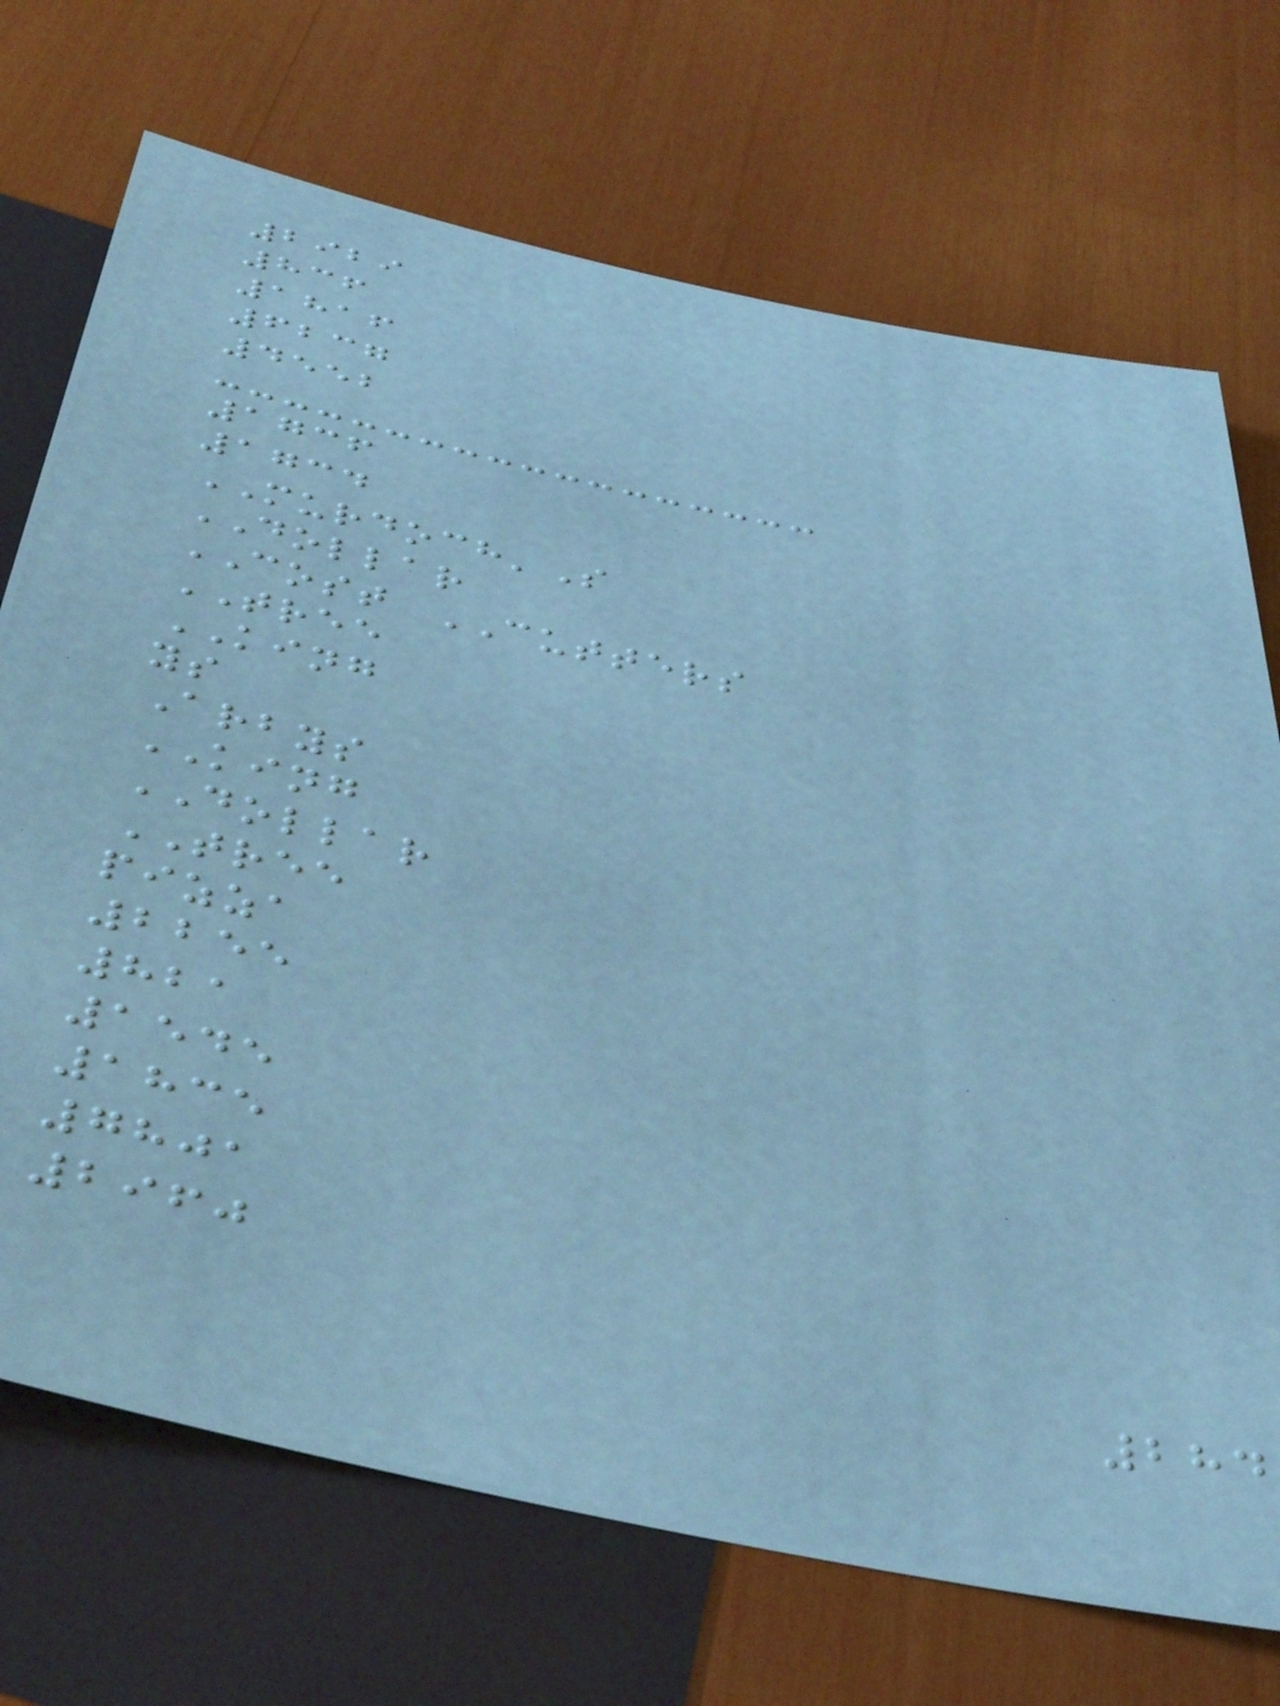2929
836
1816
6237
4552
1736
1734
MURDOCH'S
DOLLAR
COST CUTTERS
TREE
KING
ys
Arbys
KING
DOLLAR
TREE
pizza
2255
821
1545
1835
7801
2960
284
